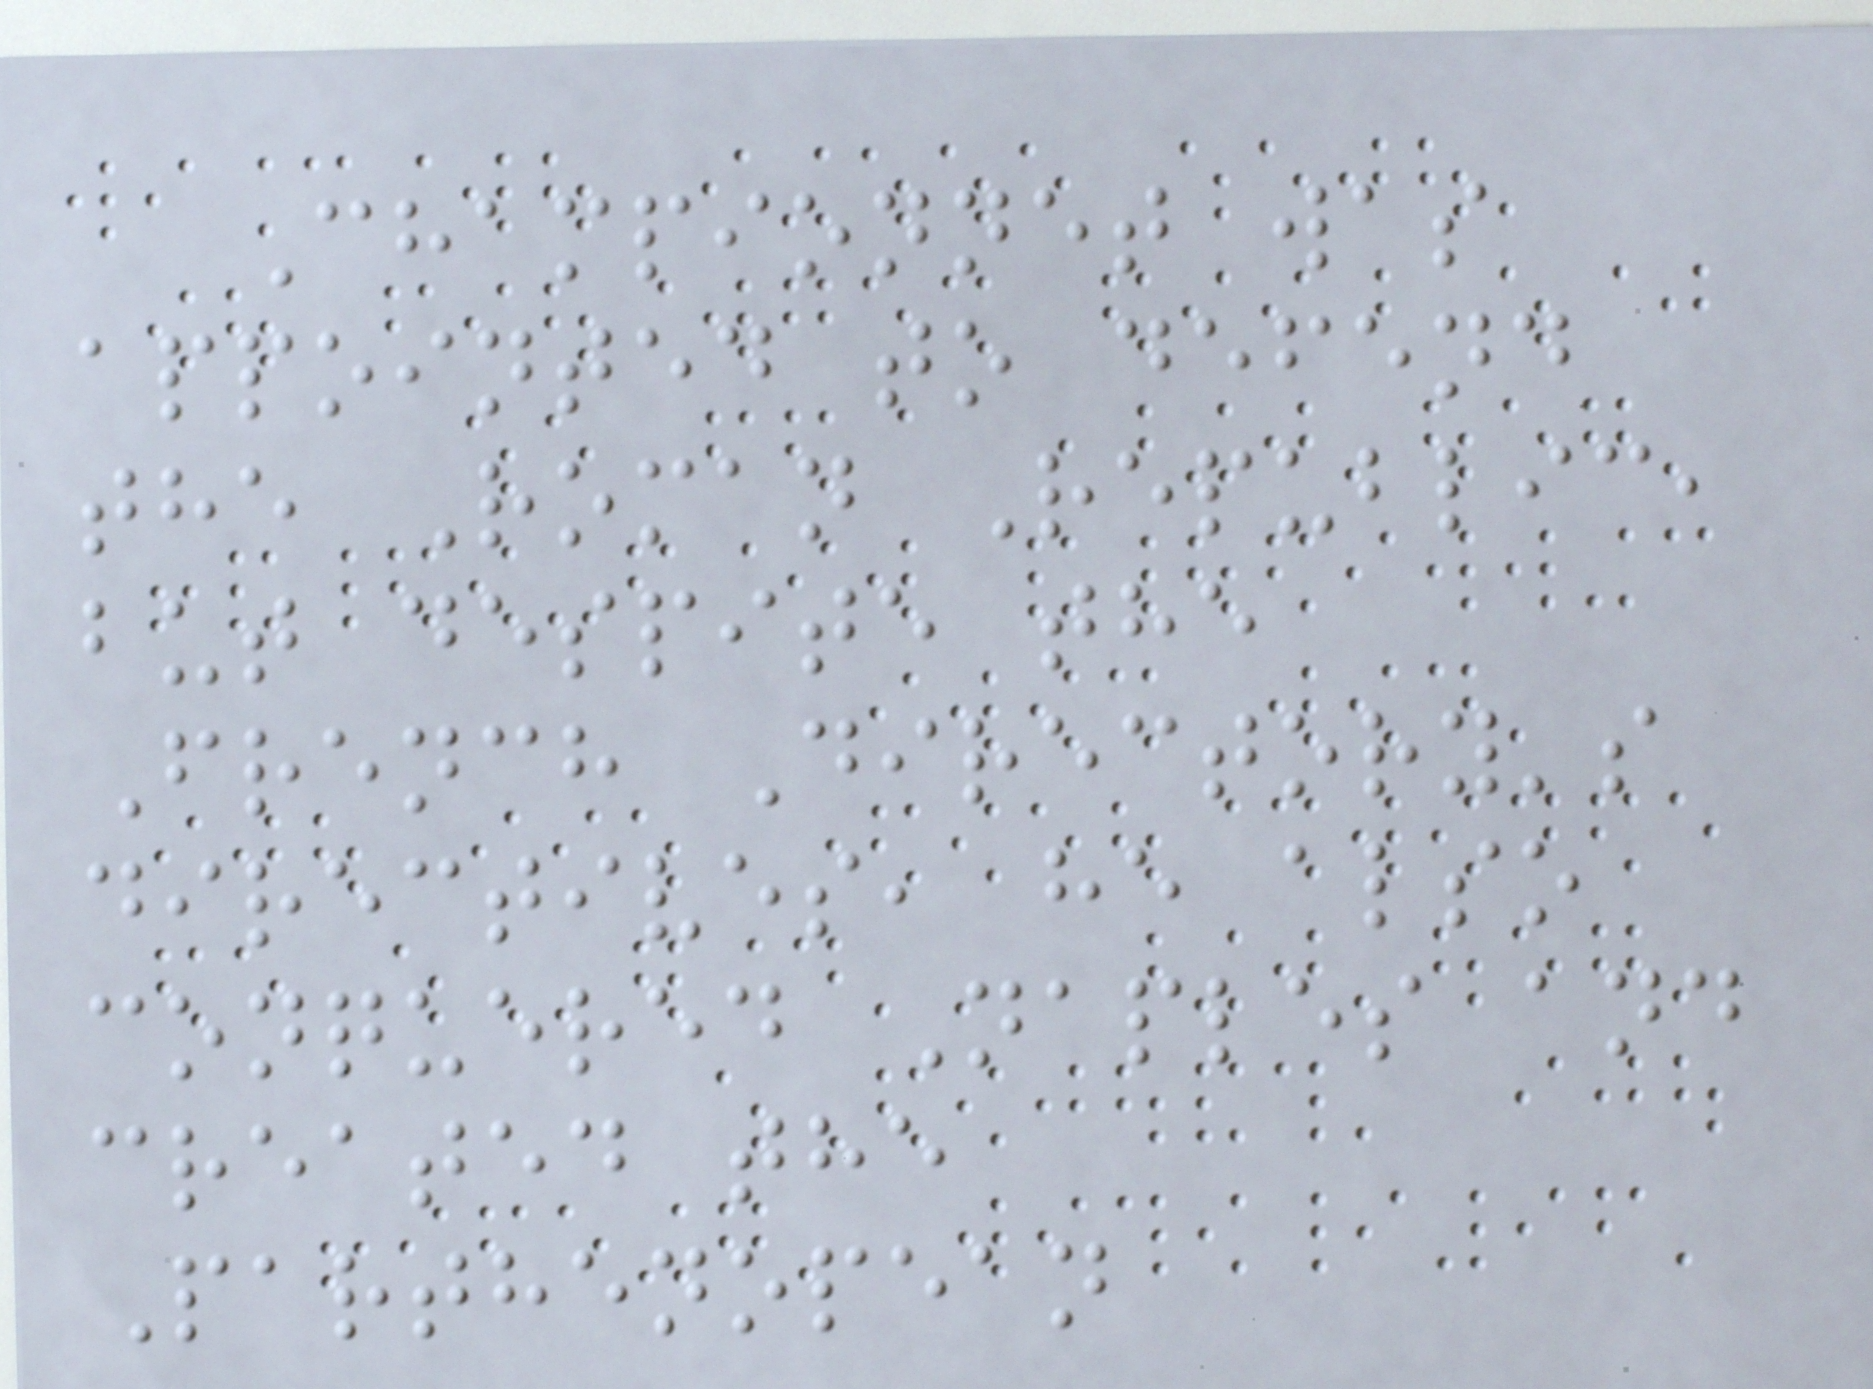Championnet was
appointed to defend
the Roman Republic,
but despite the
French Directory's
directives, he also
conquered Naples and
created the
Parthenopean
